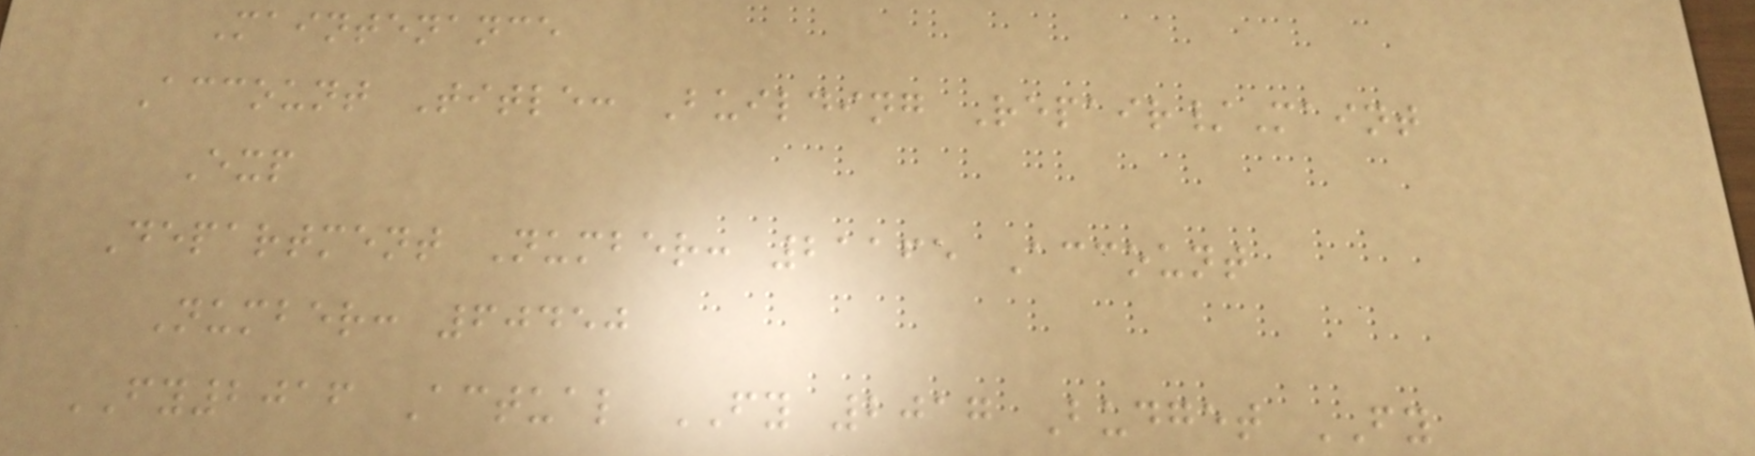Maintenance
Account Title: Building Repair/Maint
Exp
Department Number: 21165 Account
Number: 60450
FY2016 Actual FY 2017 Budget FY
